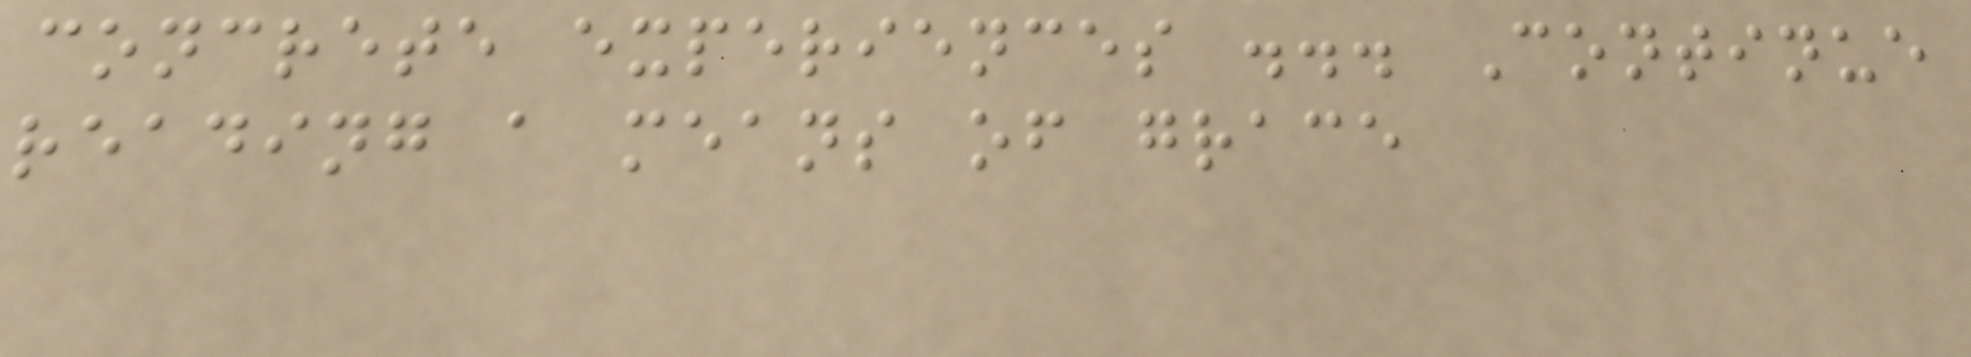concrete experiences ... Continue
reading a means of grace
